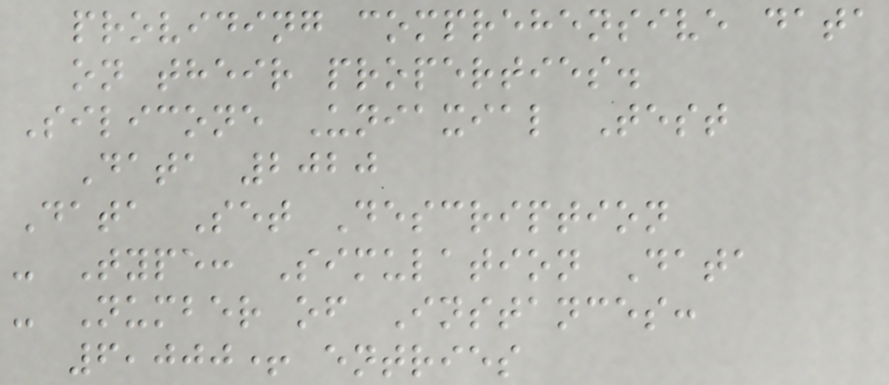providing comprehensive data
on their properties.
Silicone Uniaxial Test
Data 2020
Data Set Description
- Type: Simulation Data
- Number of Instances:
6,000+ entries
